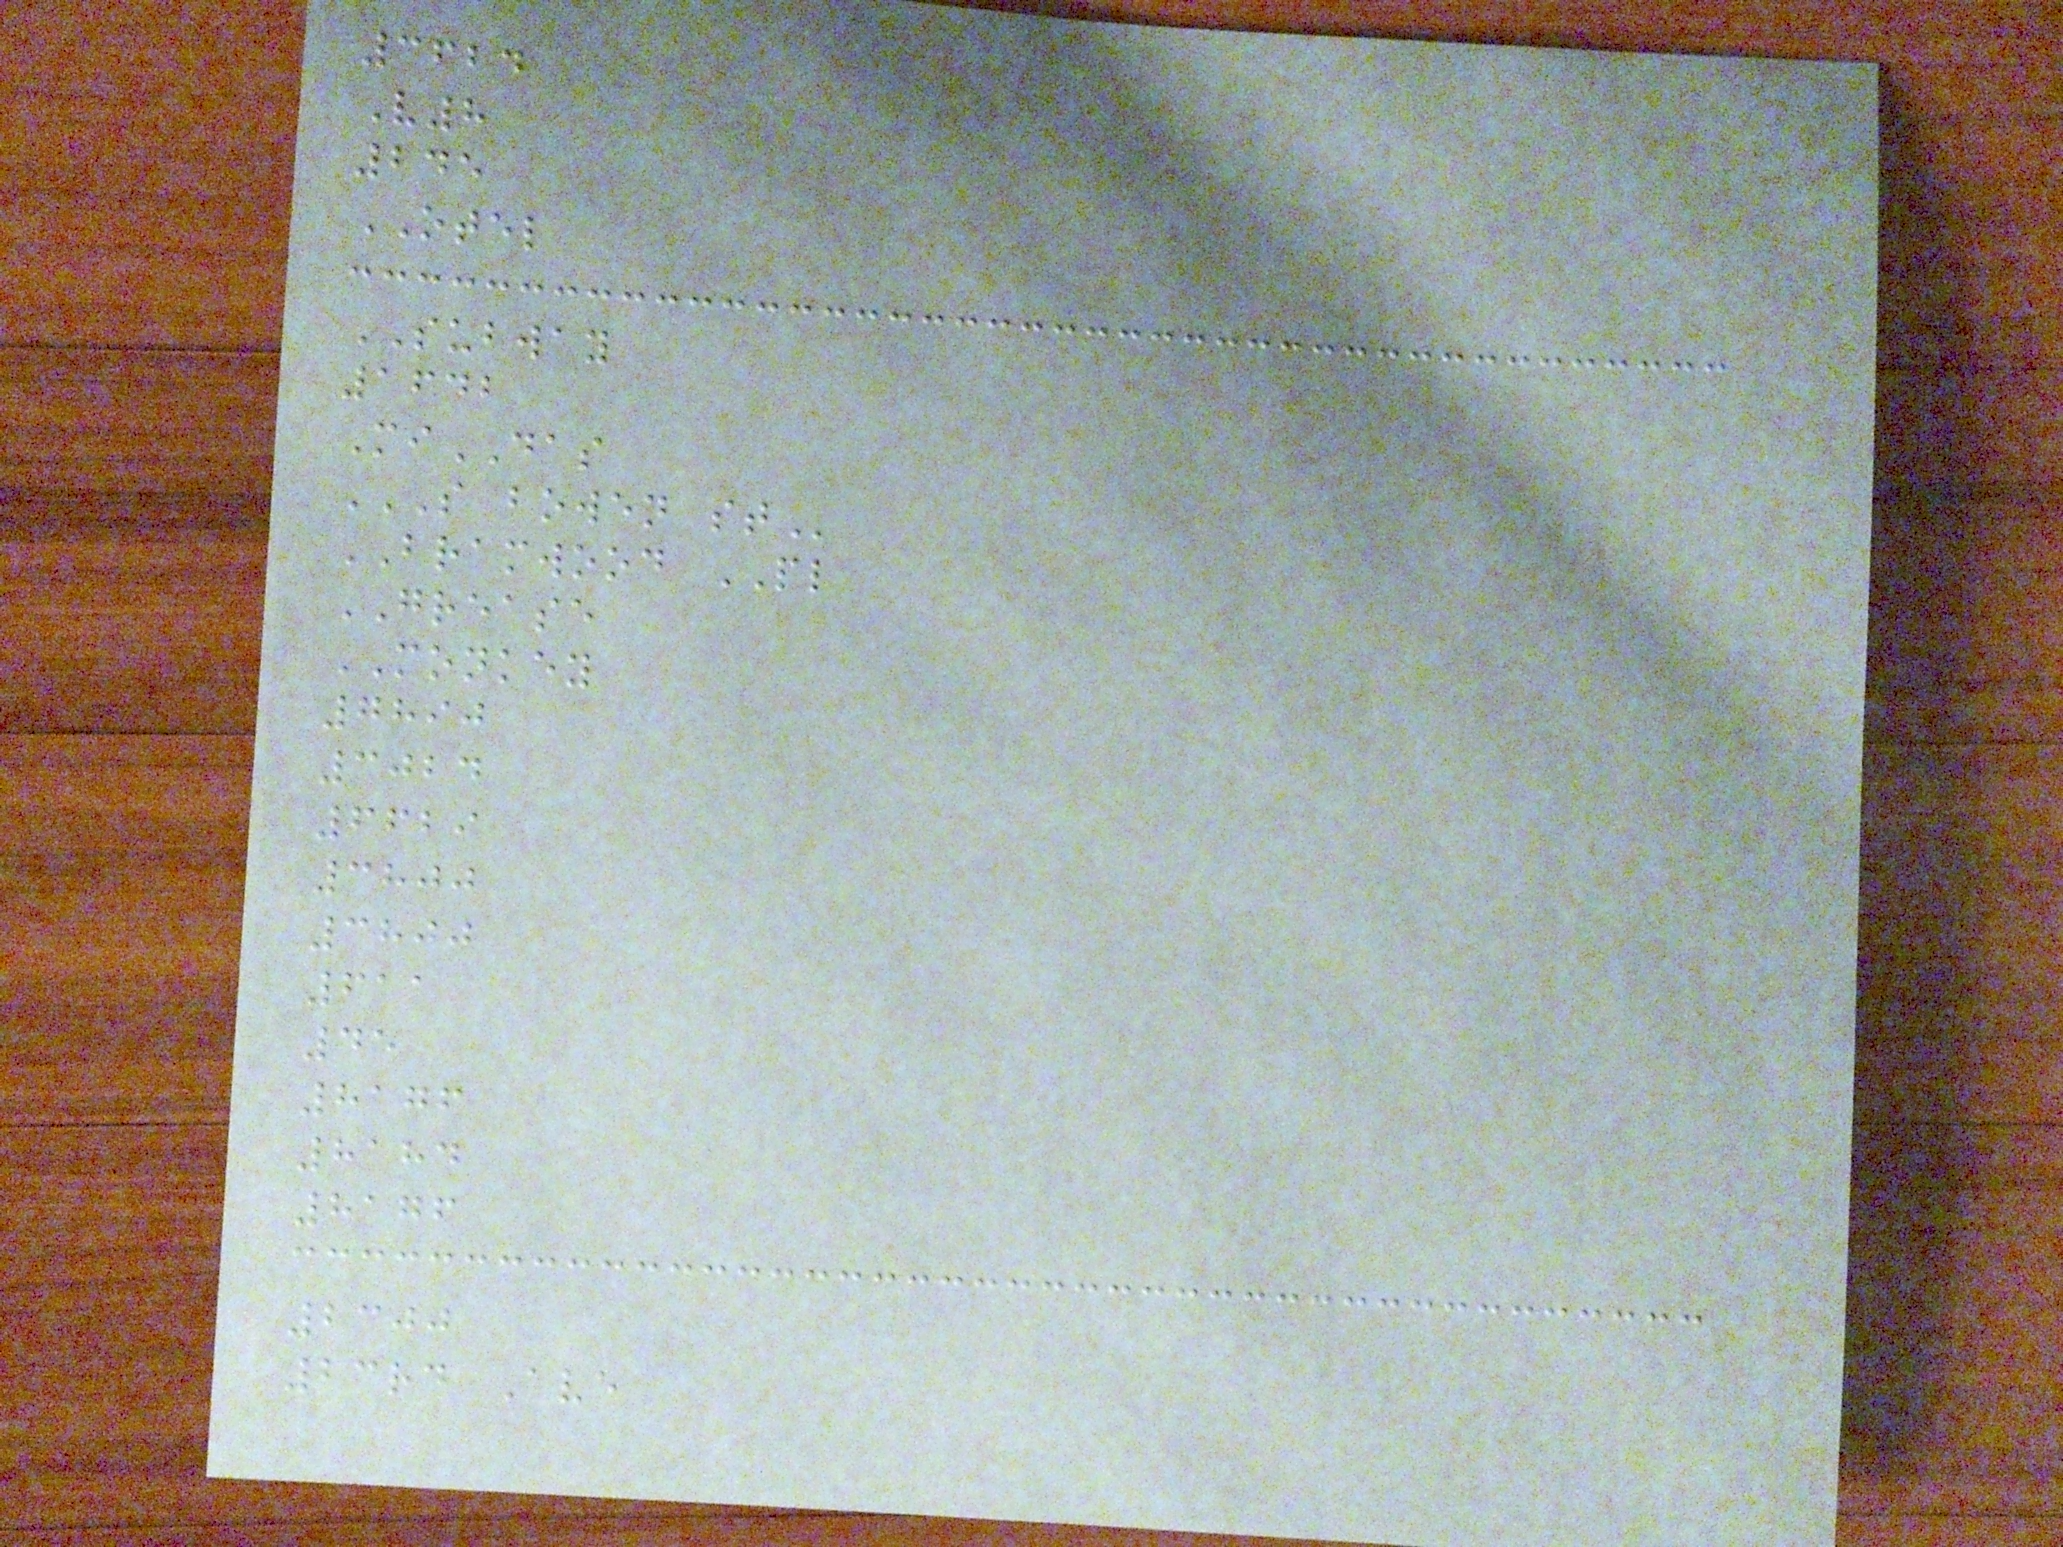3624
V8
245
OTEL
SUBWAY
1642
MiDAS
S BOWEN ST
BRAMWOOD PL
GREASE
MONKEY
7890
3024
6629
3800
3800
611
45
8176
8184
8176
2300
23rd Ave
